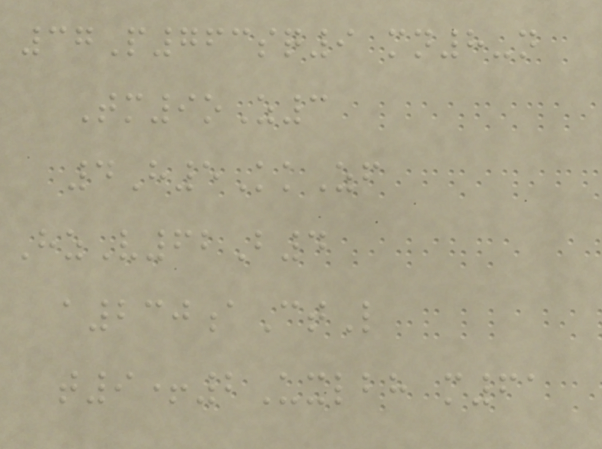37P763sq9 mn8-n
Tm9oZ3
4H5KkZf
HzV62B4
a230aCtL
t9+2Uxlbh m61
